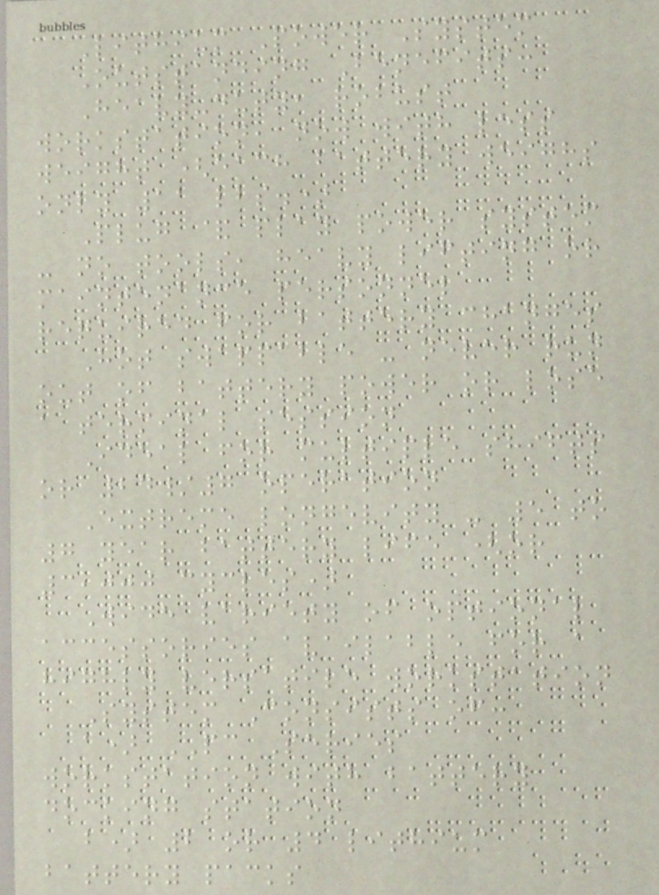Lithium Power System
Outstanding Benefits:
Heavy-duty, robust
workstation, now with less
weight (each battery weighs
only 11 lbs.)
Plug & play power system
- no tools, heavy lifting or
maintenance personnel
required for battery changes
Hot swappable - never run
out of battery power or lose
a terminal session
Ideal for multiple shifts
or 24/7 operation
Extreme longevity - 5 to
7 year battery life (or
3,000 cycles)
Wide variety of optional
accessories available for a
highly versatile workstation
System Consists of:
a) PC Series
workstation with battery
docking station
b) 2 or 4 lithium
battery packs
